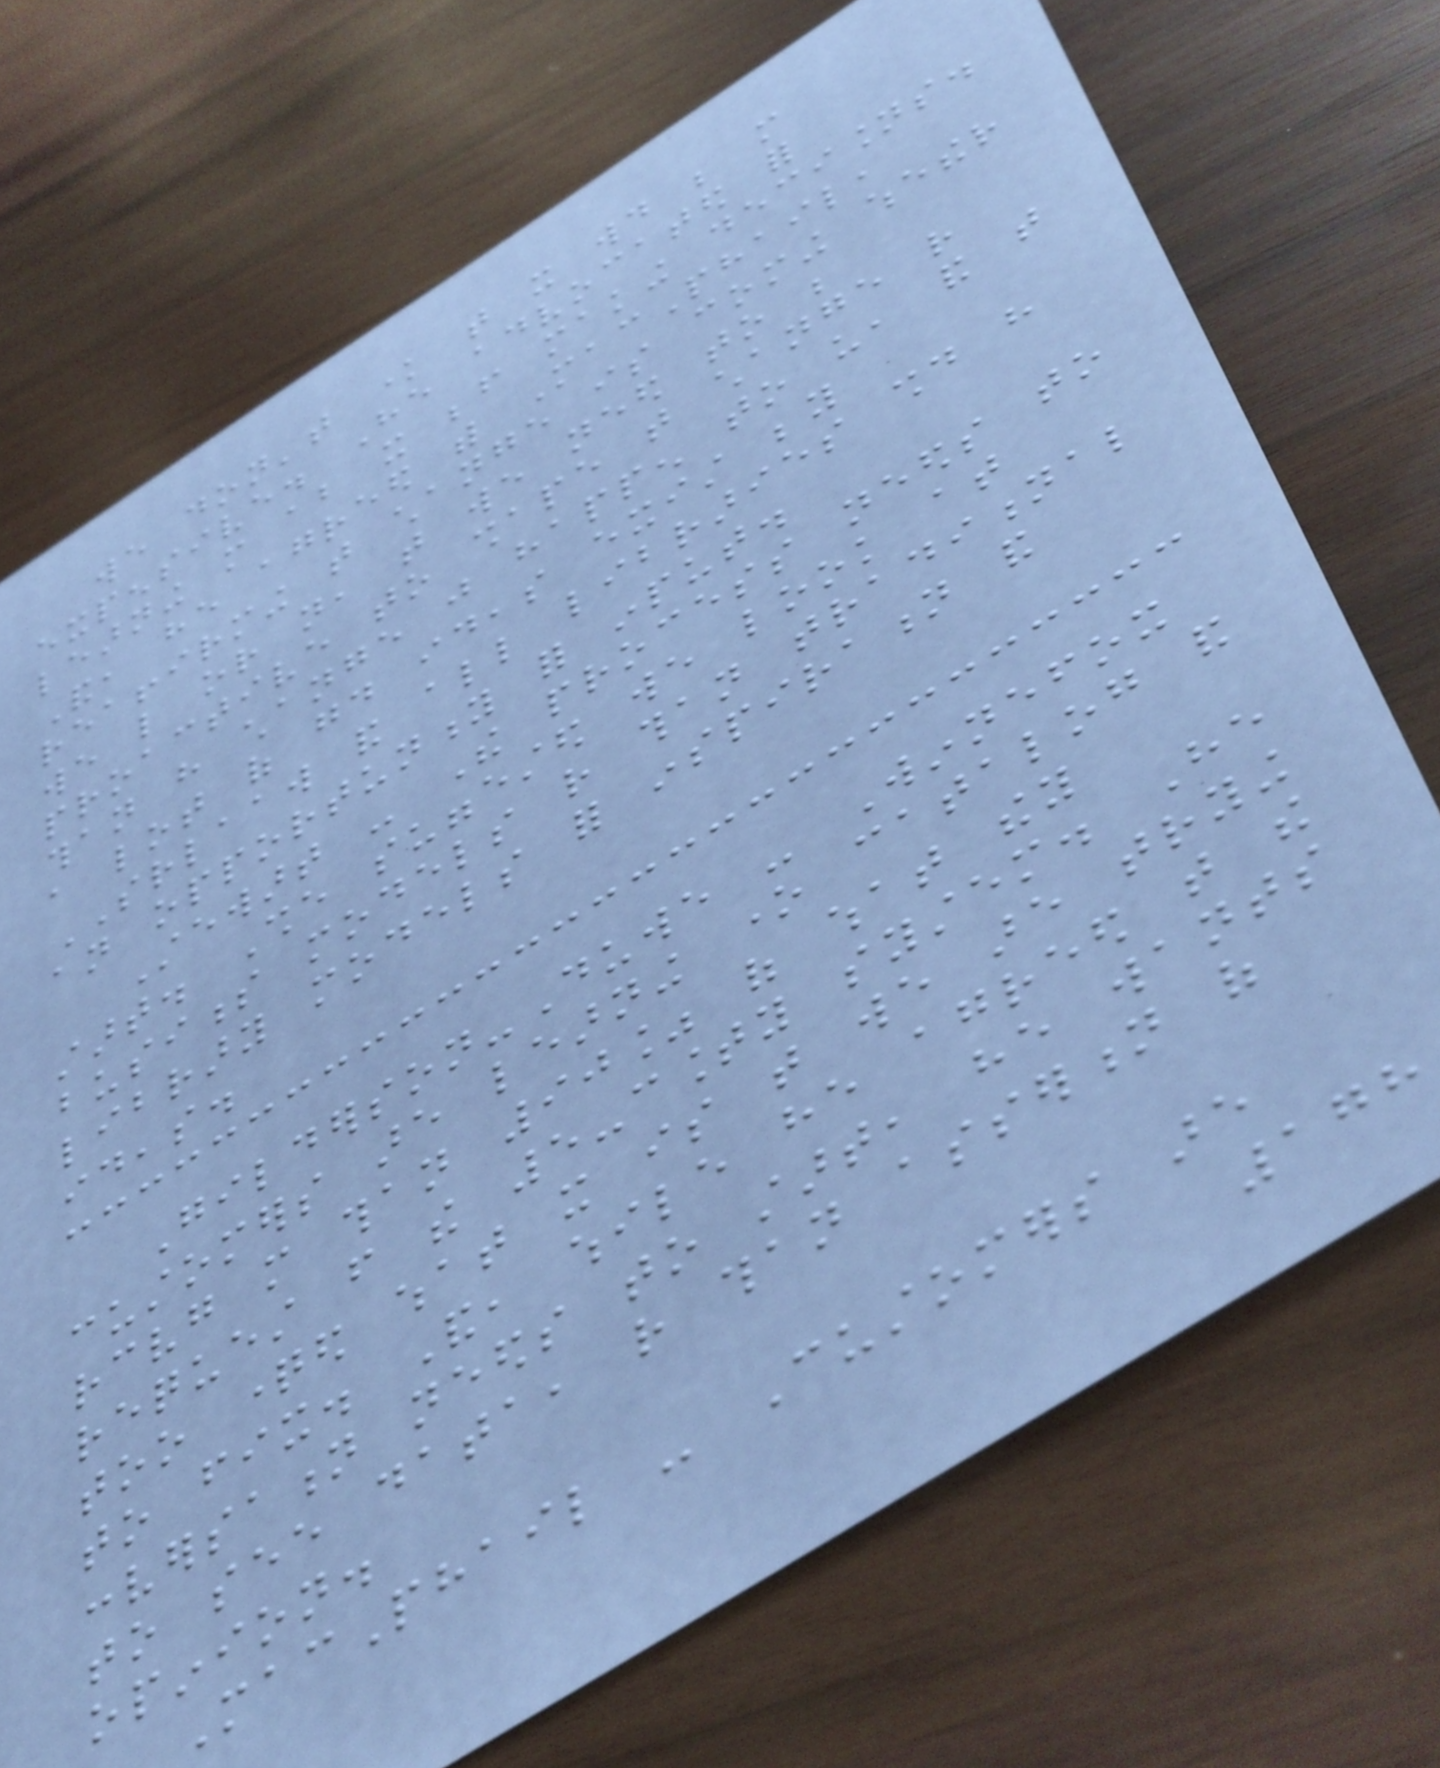we don't know that it would be more
expensive. He advocated for
learning more about it before making decisions.
And, he agreed with MacPhail,
reaffirming that change is coming whether
we like or not, that we need to be
proactive to shape that change rather
than have change just happen to us, and that
a lot of good ideas exist beyond
SRLAAW and all libraries should have
an opportunity for input.
Stewart - The process needs to
start. She suggested we look at
business models rather than traditional
library models for inspiration and
ideas.
Gilderson-Duwe - Winnefox
customers are learning one catalog and
receiving more than 90% of what they
request from the 5-county system. He
too questioned what it is that we are trying
to fix. And, while he agreed that the
conversation needs to start, he wants
to see data, rather than assertion of
opinion.
MacPhail - Customers are
178
